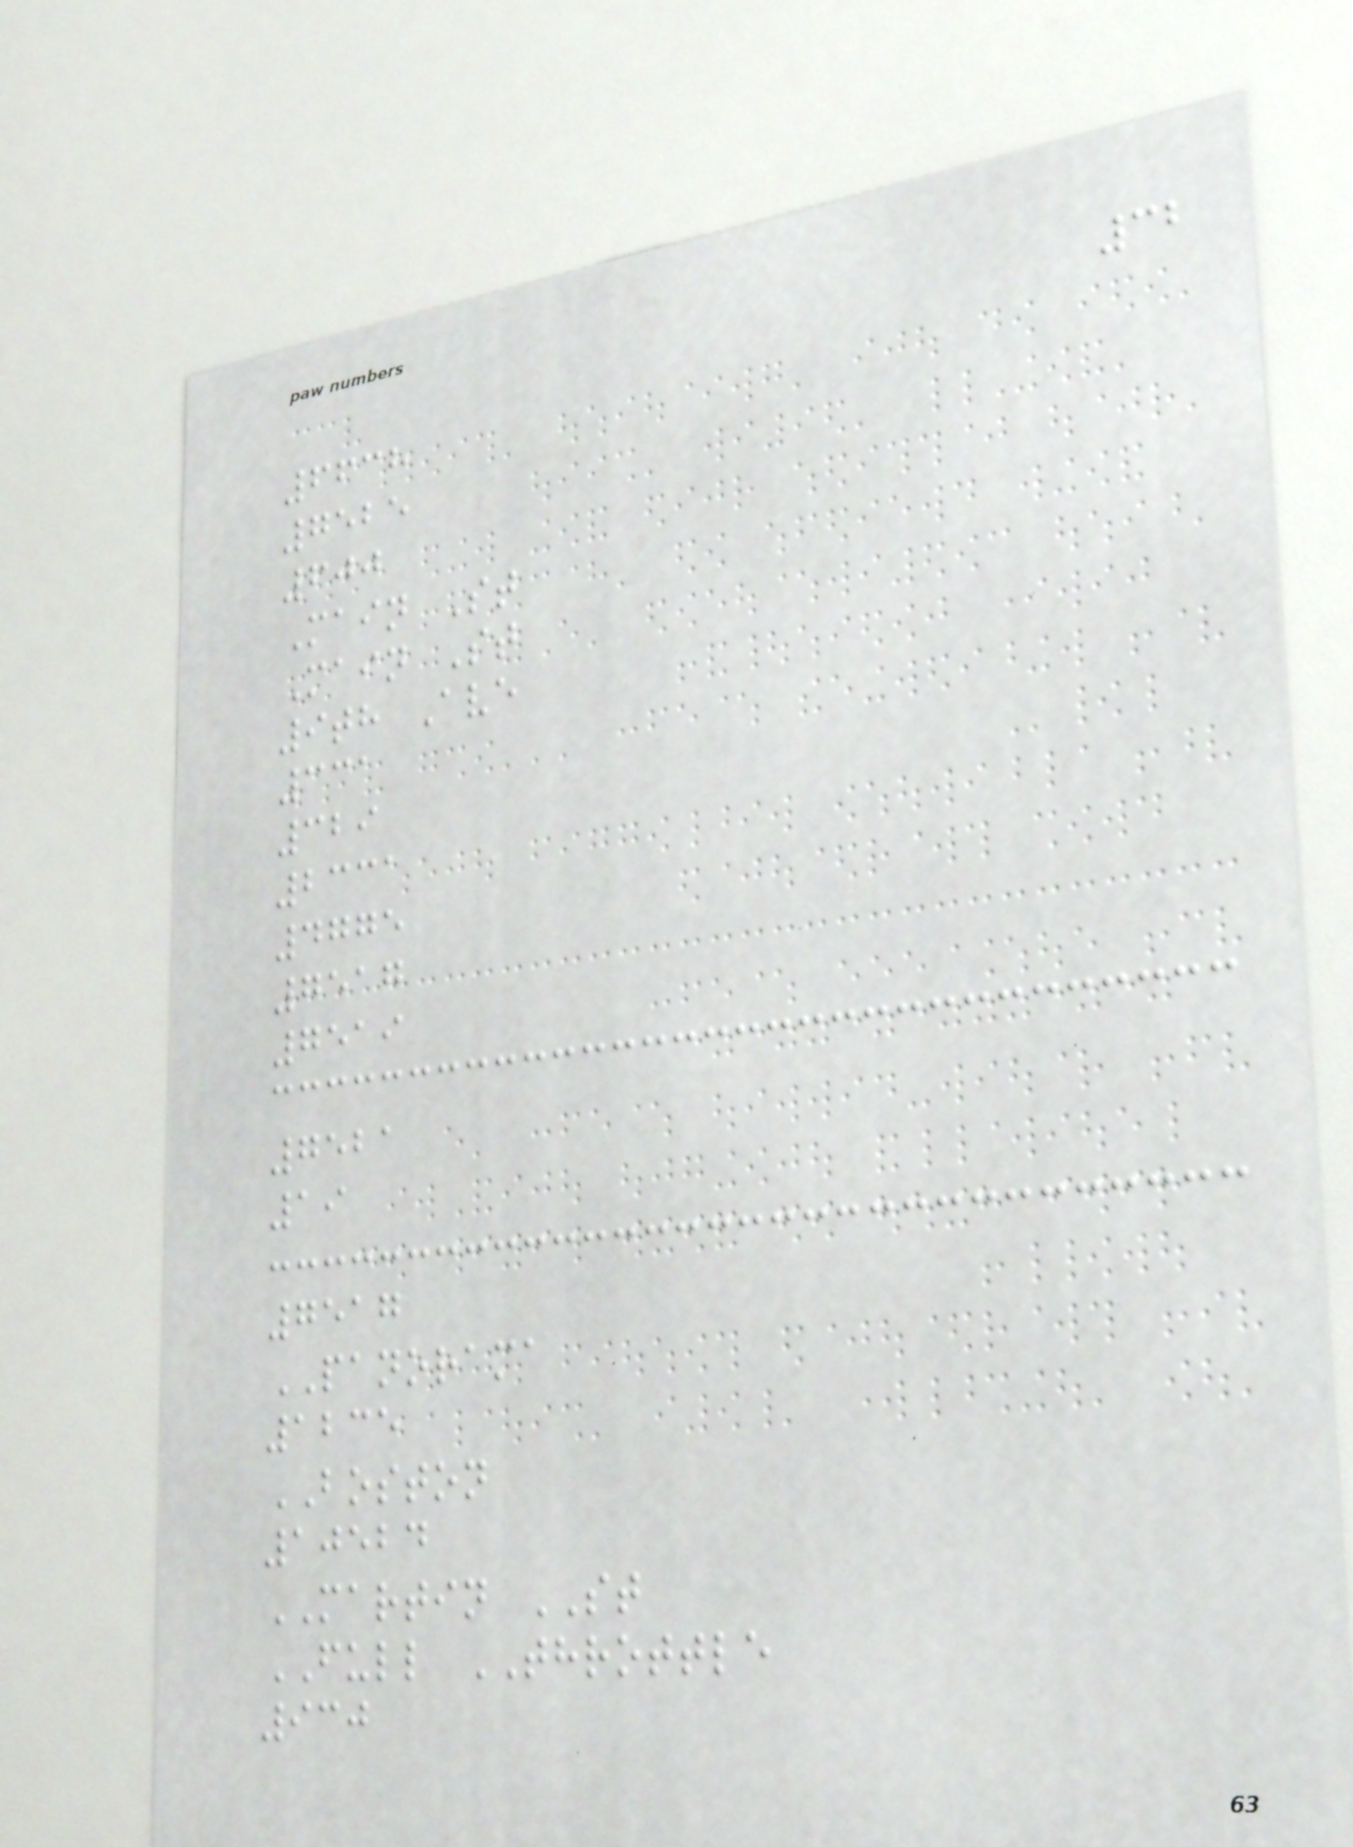32
6638
7525
600
Main St
Main St
9th Ave
331
329
2331
4775
7517
7519
7521
19
7517
PANORAMA
1235
BOSTON
10524
MARTIN ST
FULL THROTTLE
930
